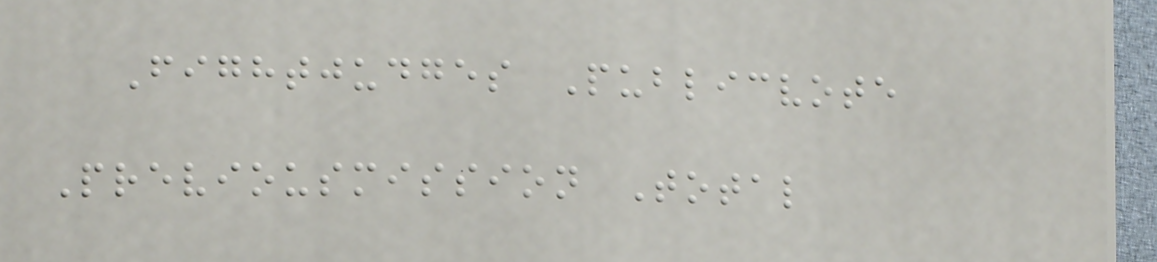Fightjudges Publicvote
Previousmission Total
